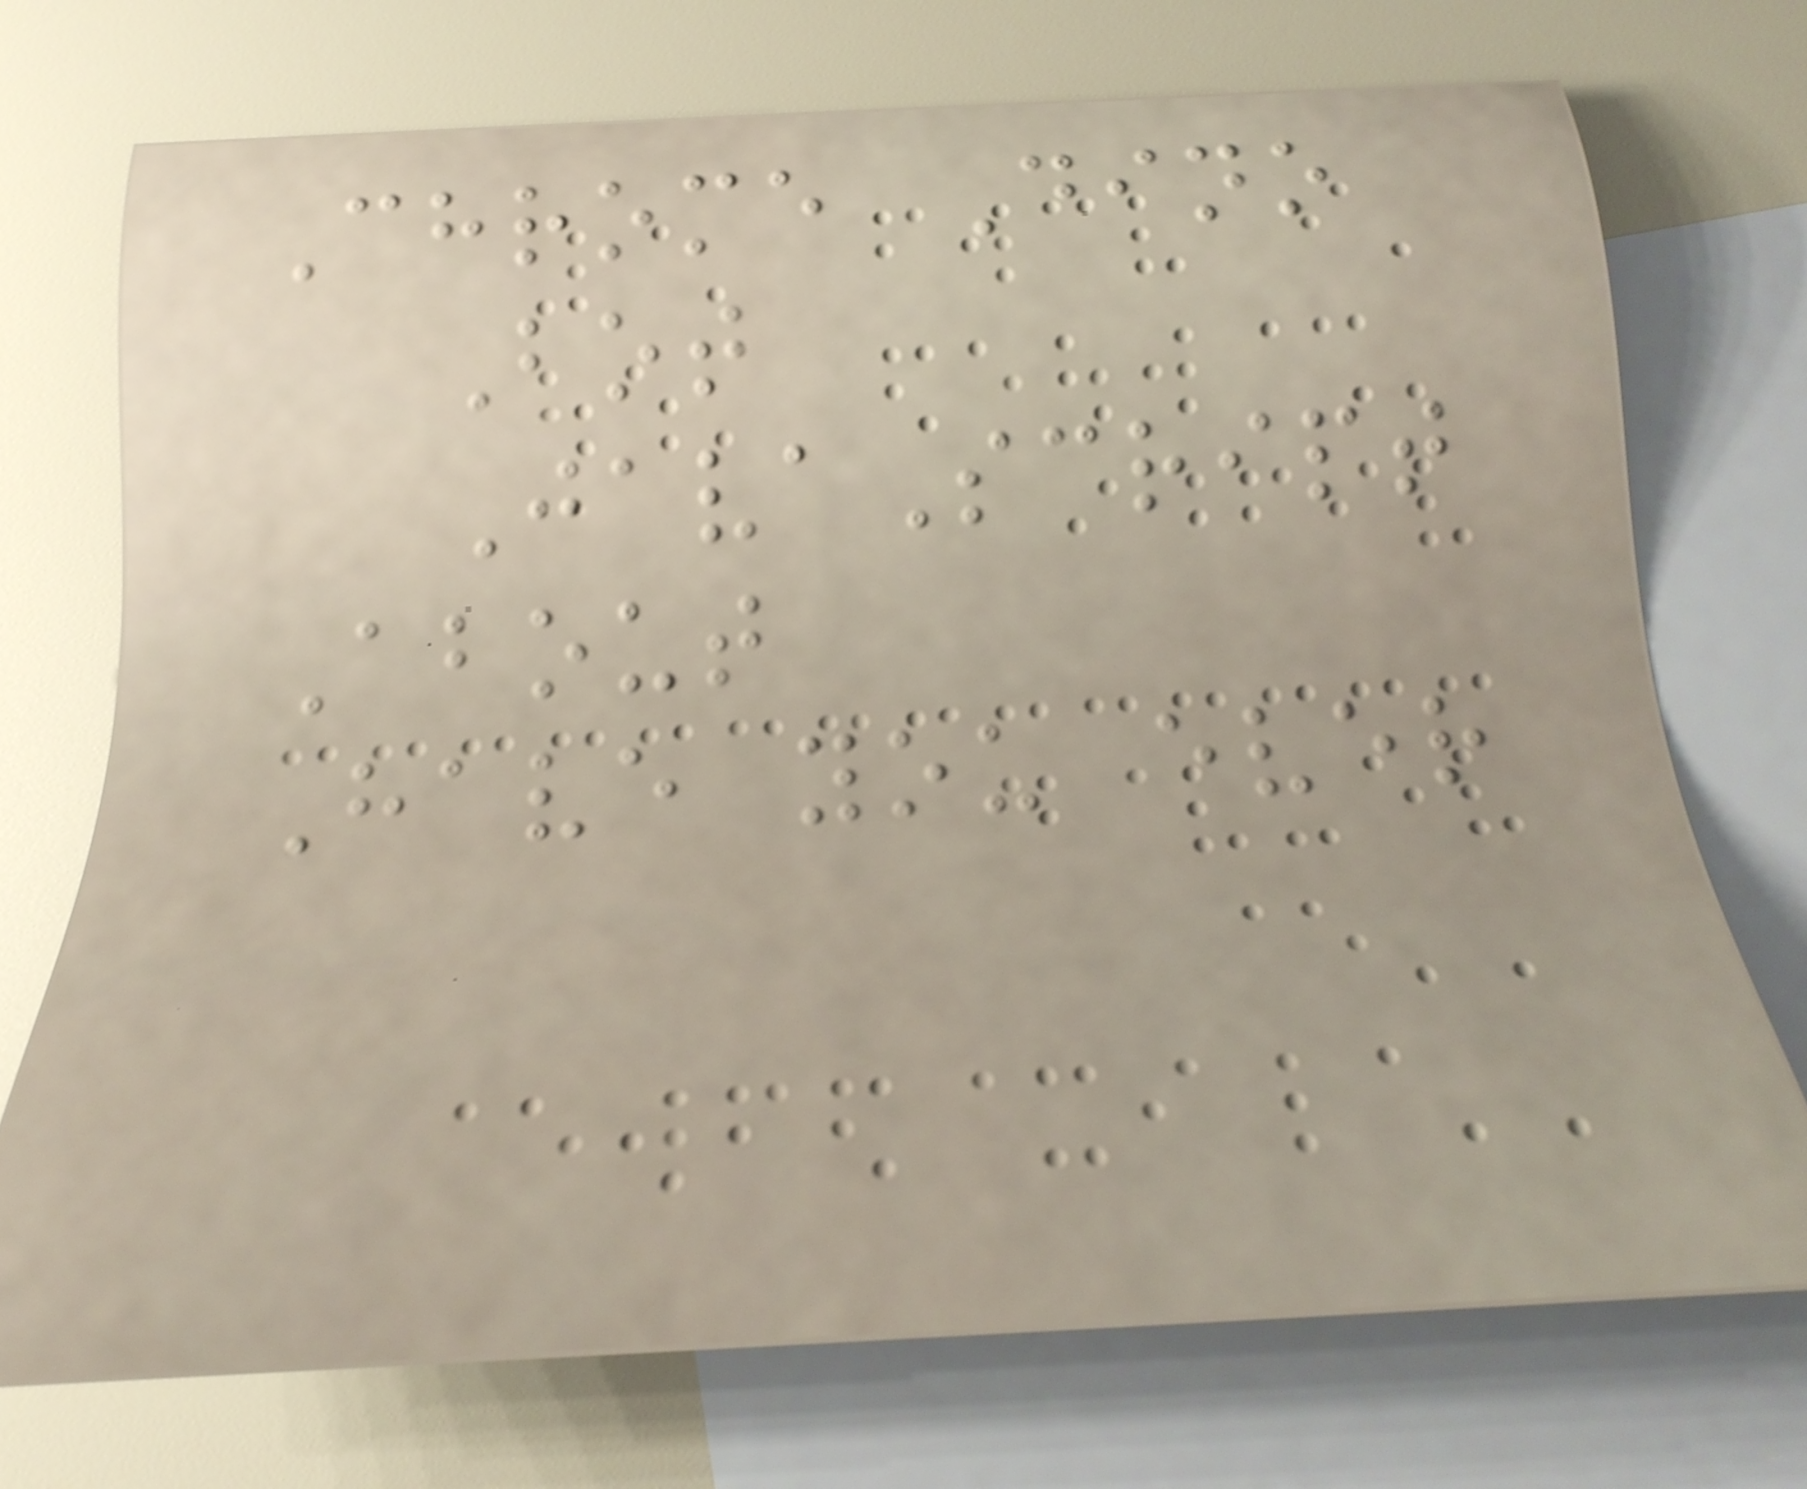Chrome Dino
Bot
JavaScript
About
Have you ever
